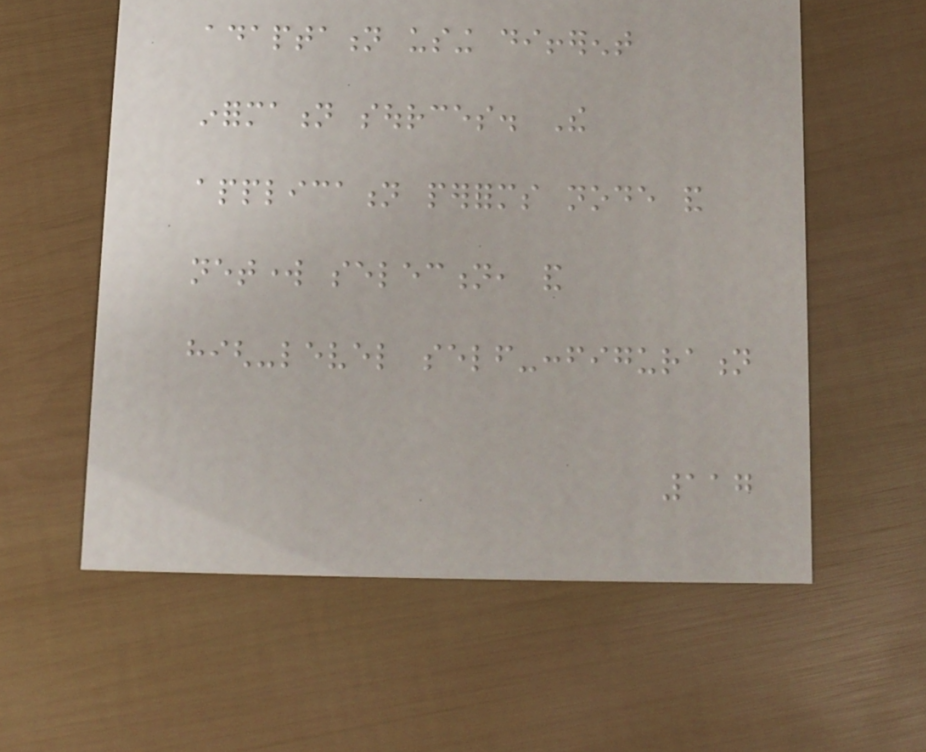adaptation using different
information sources. The
application performs node and
network selection, and
high-level self-configuration
117
